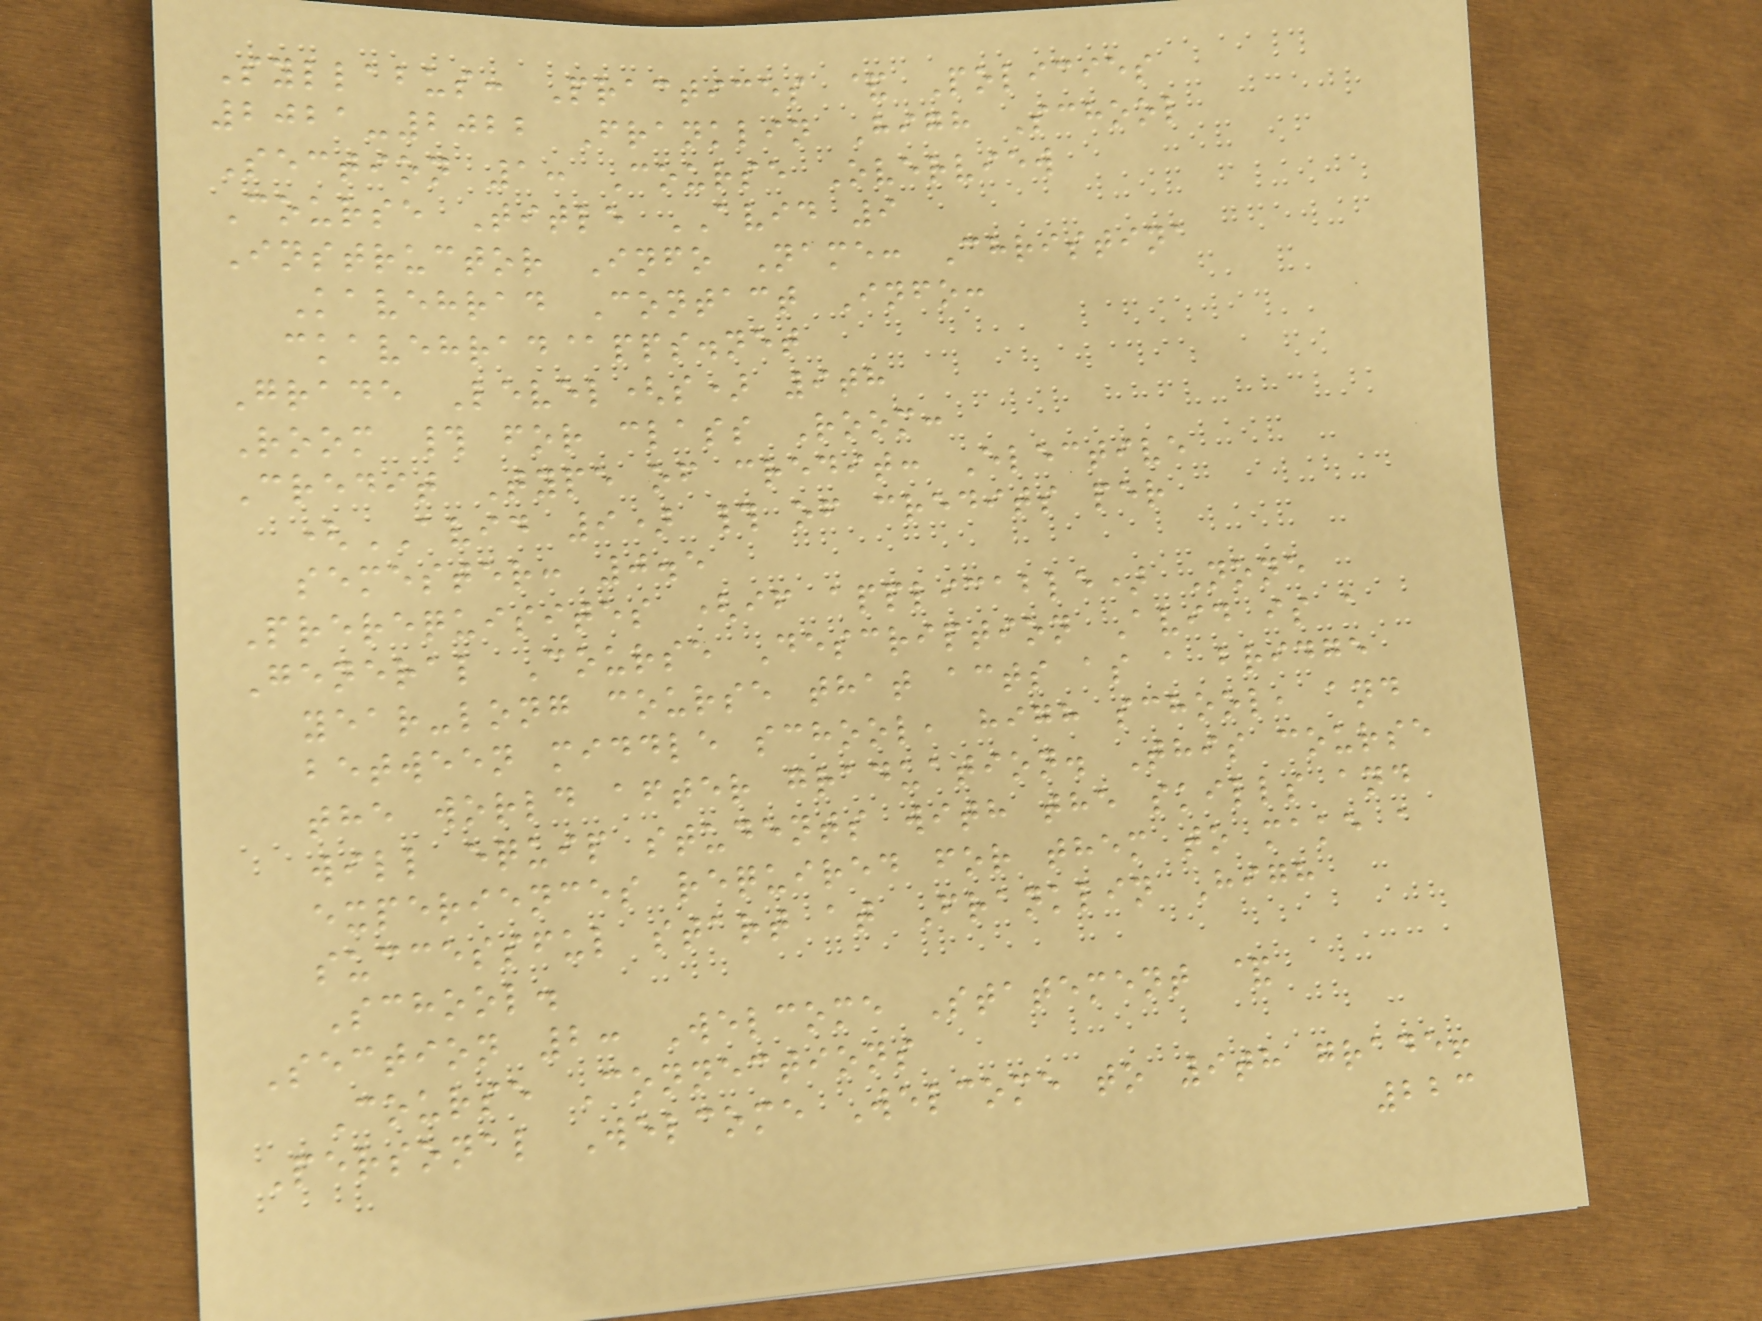Syllabus: Practices & Policies
2021-2022 Franklin High School
Section 1: Course Overview
Course Title AVID 9
Instructor Info Name: Christina
Kavehrad Contact Info:
ckavehrad@pps.net
Grade Level(s) 9th
Room # for class Room:
Credit Type of credit: Elective
(AVID 9) # of credits per
semester: 0.5
Prerequisites (if applicable) None
General Course Description Avid is a
year-long course that acts as a bridge
between middle school, high school, and
the world after graduation. This course
will equip students with the skills and
experiences required for them to make a
successful start at Franklin High
School.
Section 2: Welcome Statement &
Course Connections
Personal Welcome Welcome to 9th grade!
223
